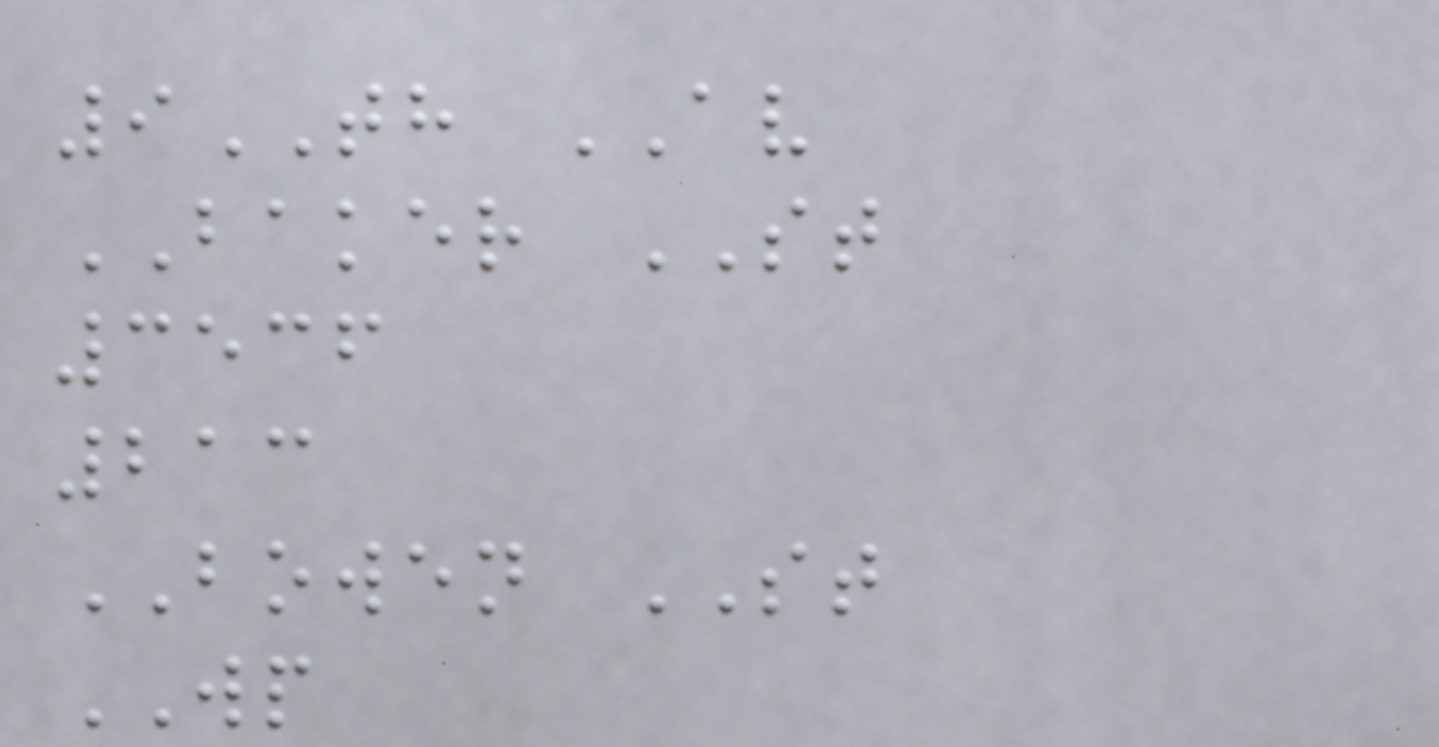9TH AV
BAKER ST
3536
213
BOWEN ST
WP
